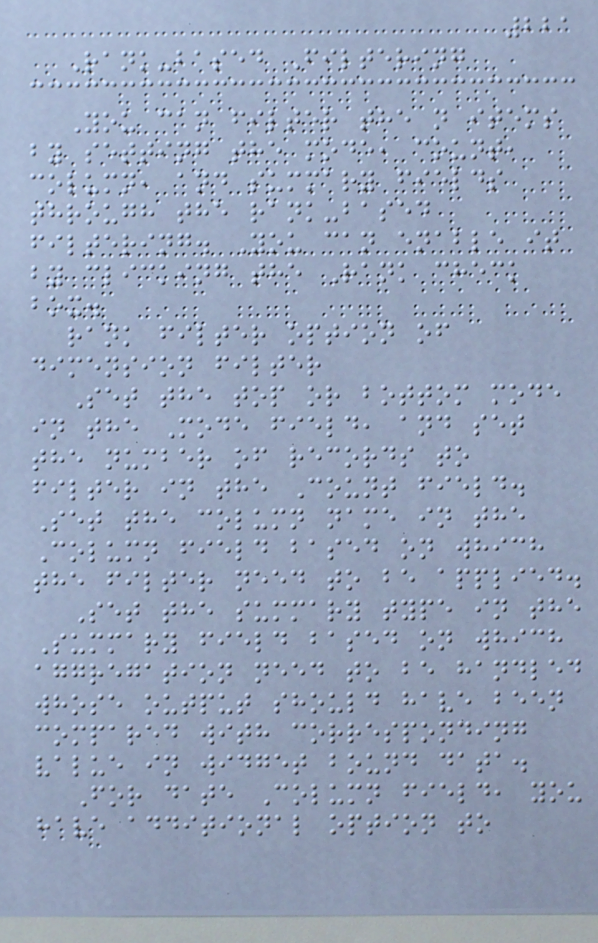221
Rank-based Filtering
You can filter the n items
by setting the mode, count,
column, and summary fields
through the rank-based
filtering. You can enable it
by clicking the Rank check
box.
rank filter option of
dimension filter
Set the top or bottom mode
in the Mode field, and set
the number of records to
filter in the Count field.
Set the column name in the
Column field based on which
the filter need to be applied.
Set the summary type in the
Summary field based on which
aggregation need to be handled
whose output should have been
compared with corresponding
value in widget bound data.
For date Column field, you
have additional option to
